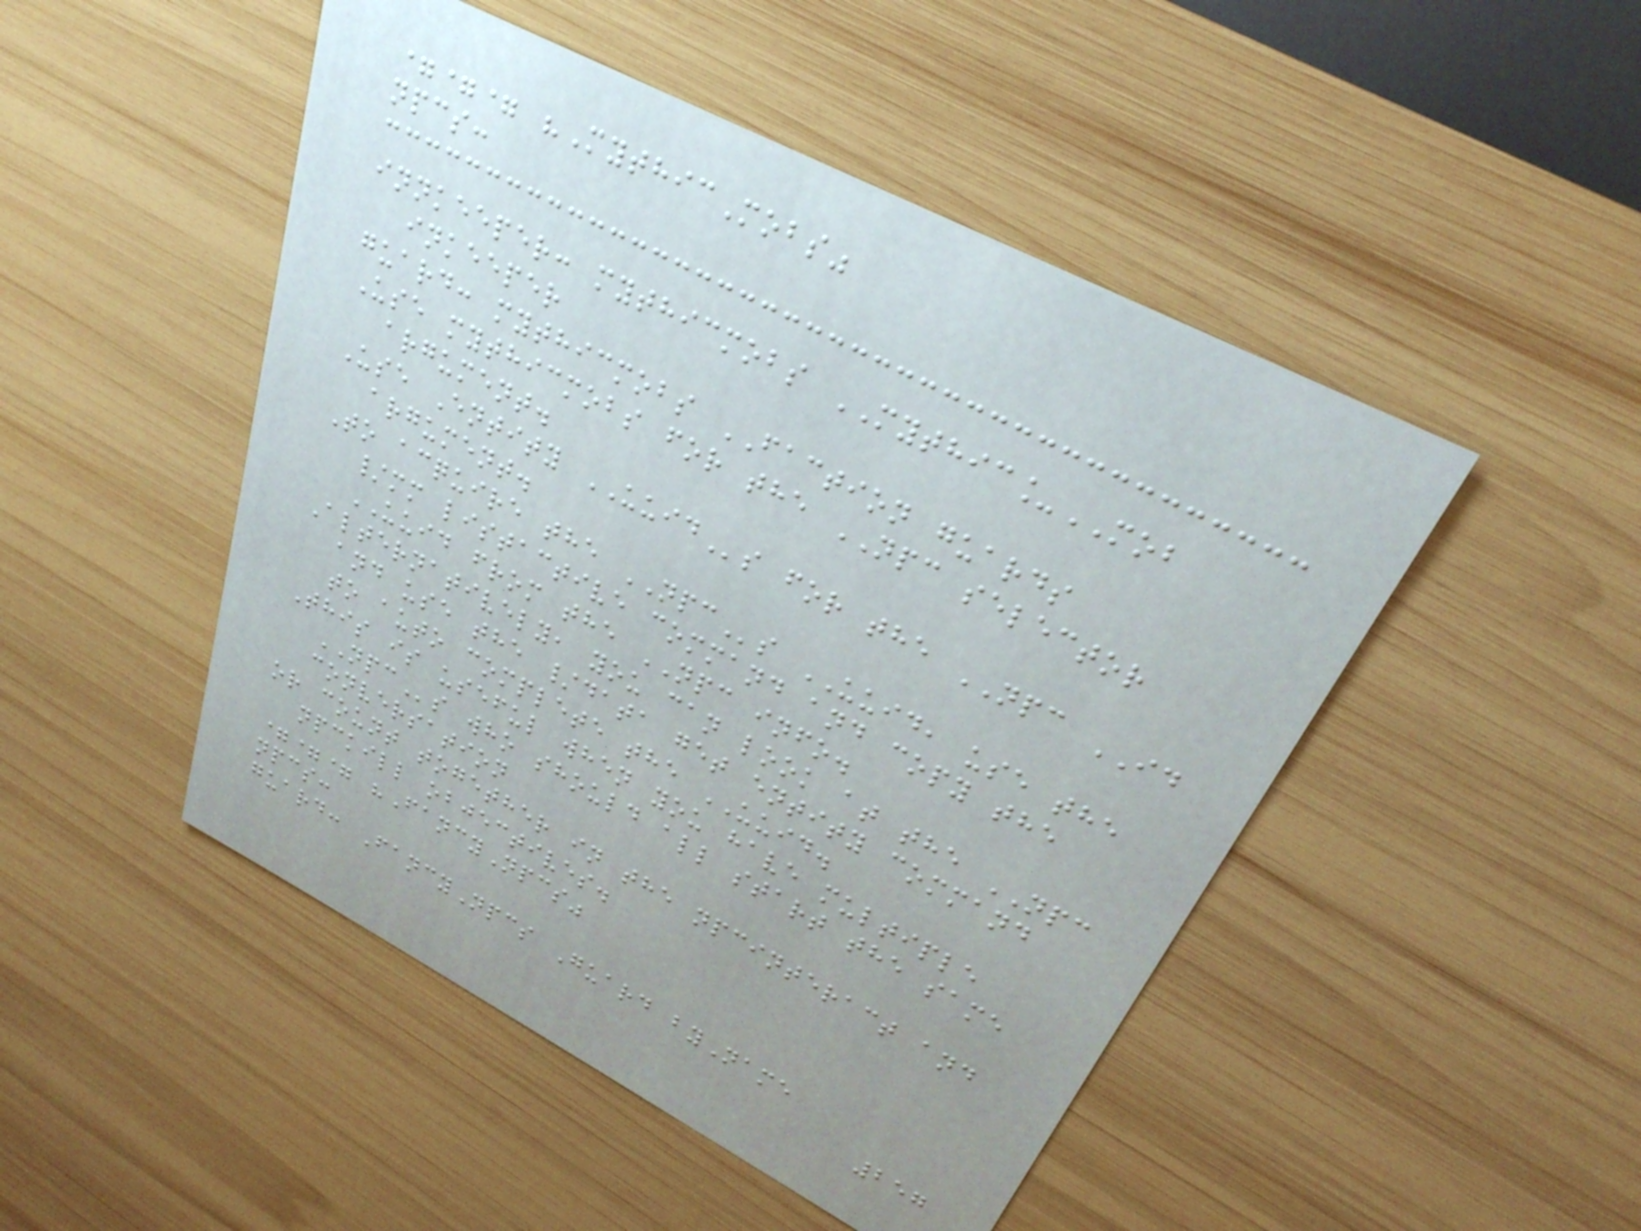=== "MythicMobs"
npcs:
innkeeper: mythicmobs MYTHIC_MOB
inkeeper
guard: mythicmobs FACTION guards
Use mythicmobs for the NPC selector
argument.
Use Entity UUIDs for the NPC ID
argument.
To acquire the NPCs UUID, use the
/mm listactive command and copy the
UUID from the NPC info.
Alternatively, you can look at the NPC
and use the /data get entity command
to auto complete the UUID.
This is useful when you have multiple
NPCs who should all start the same
conversation
or count together in the npcinteract and
npckill objectives.
=== "FancyNpcs"
npcs:
guard: FancyNpcs Guard byName
257
